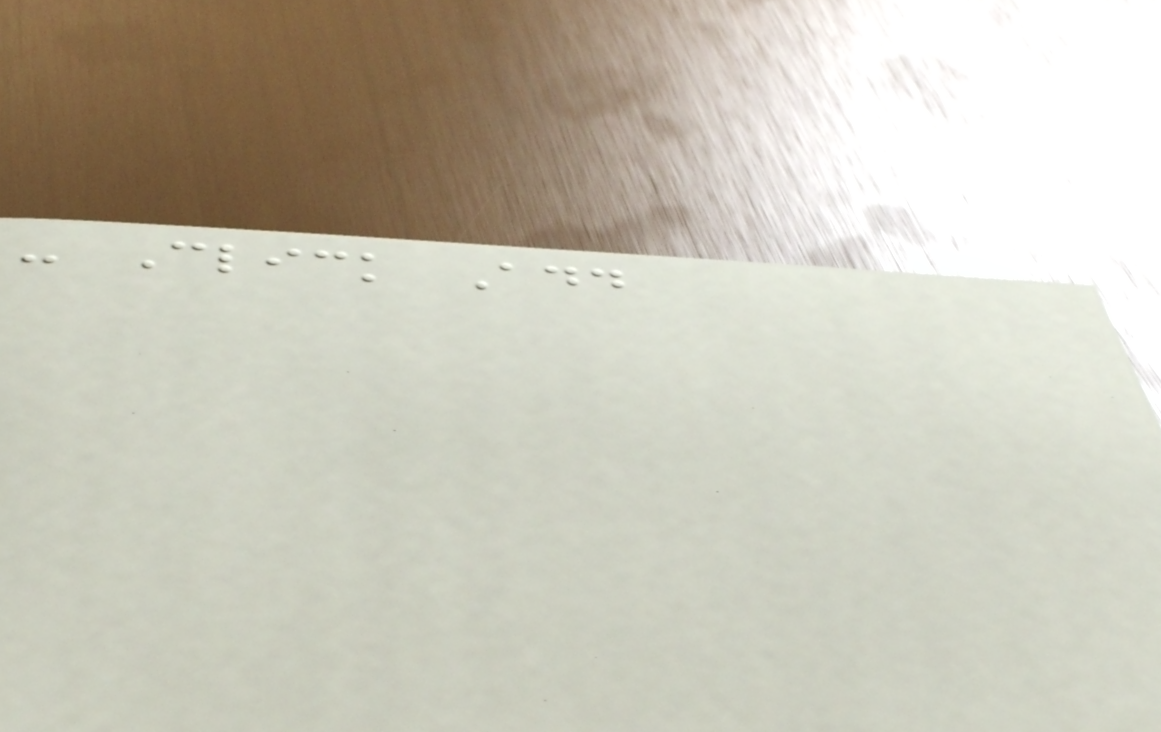- Click Add
